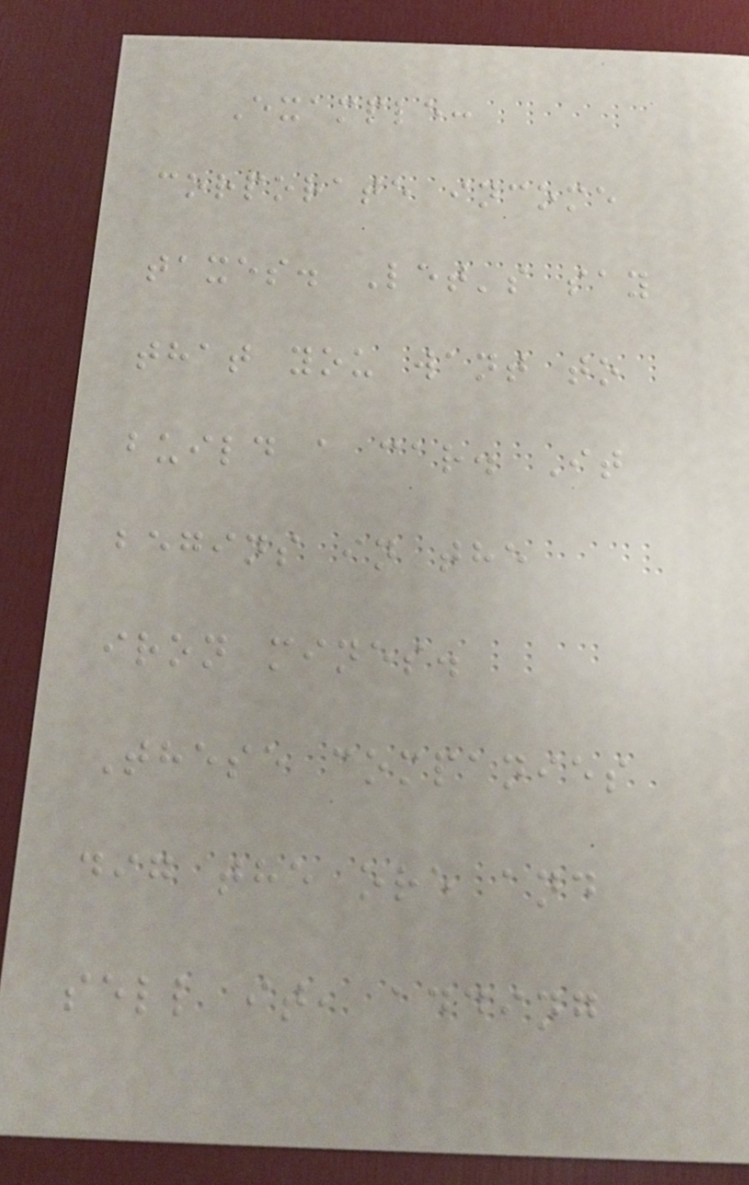Example:
corporate income
taxes. Let's say
that you want to
build a car. It
begins in the
iron mines.
These companies
dig the ore and
sell it, adding
